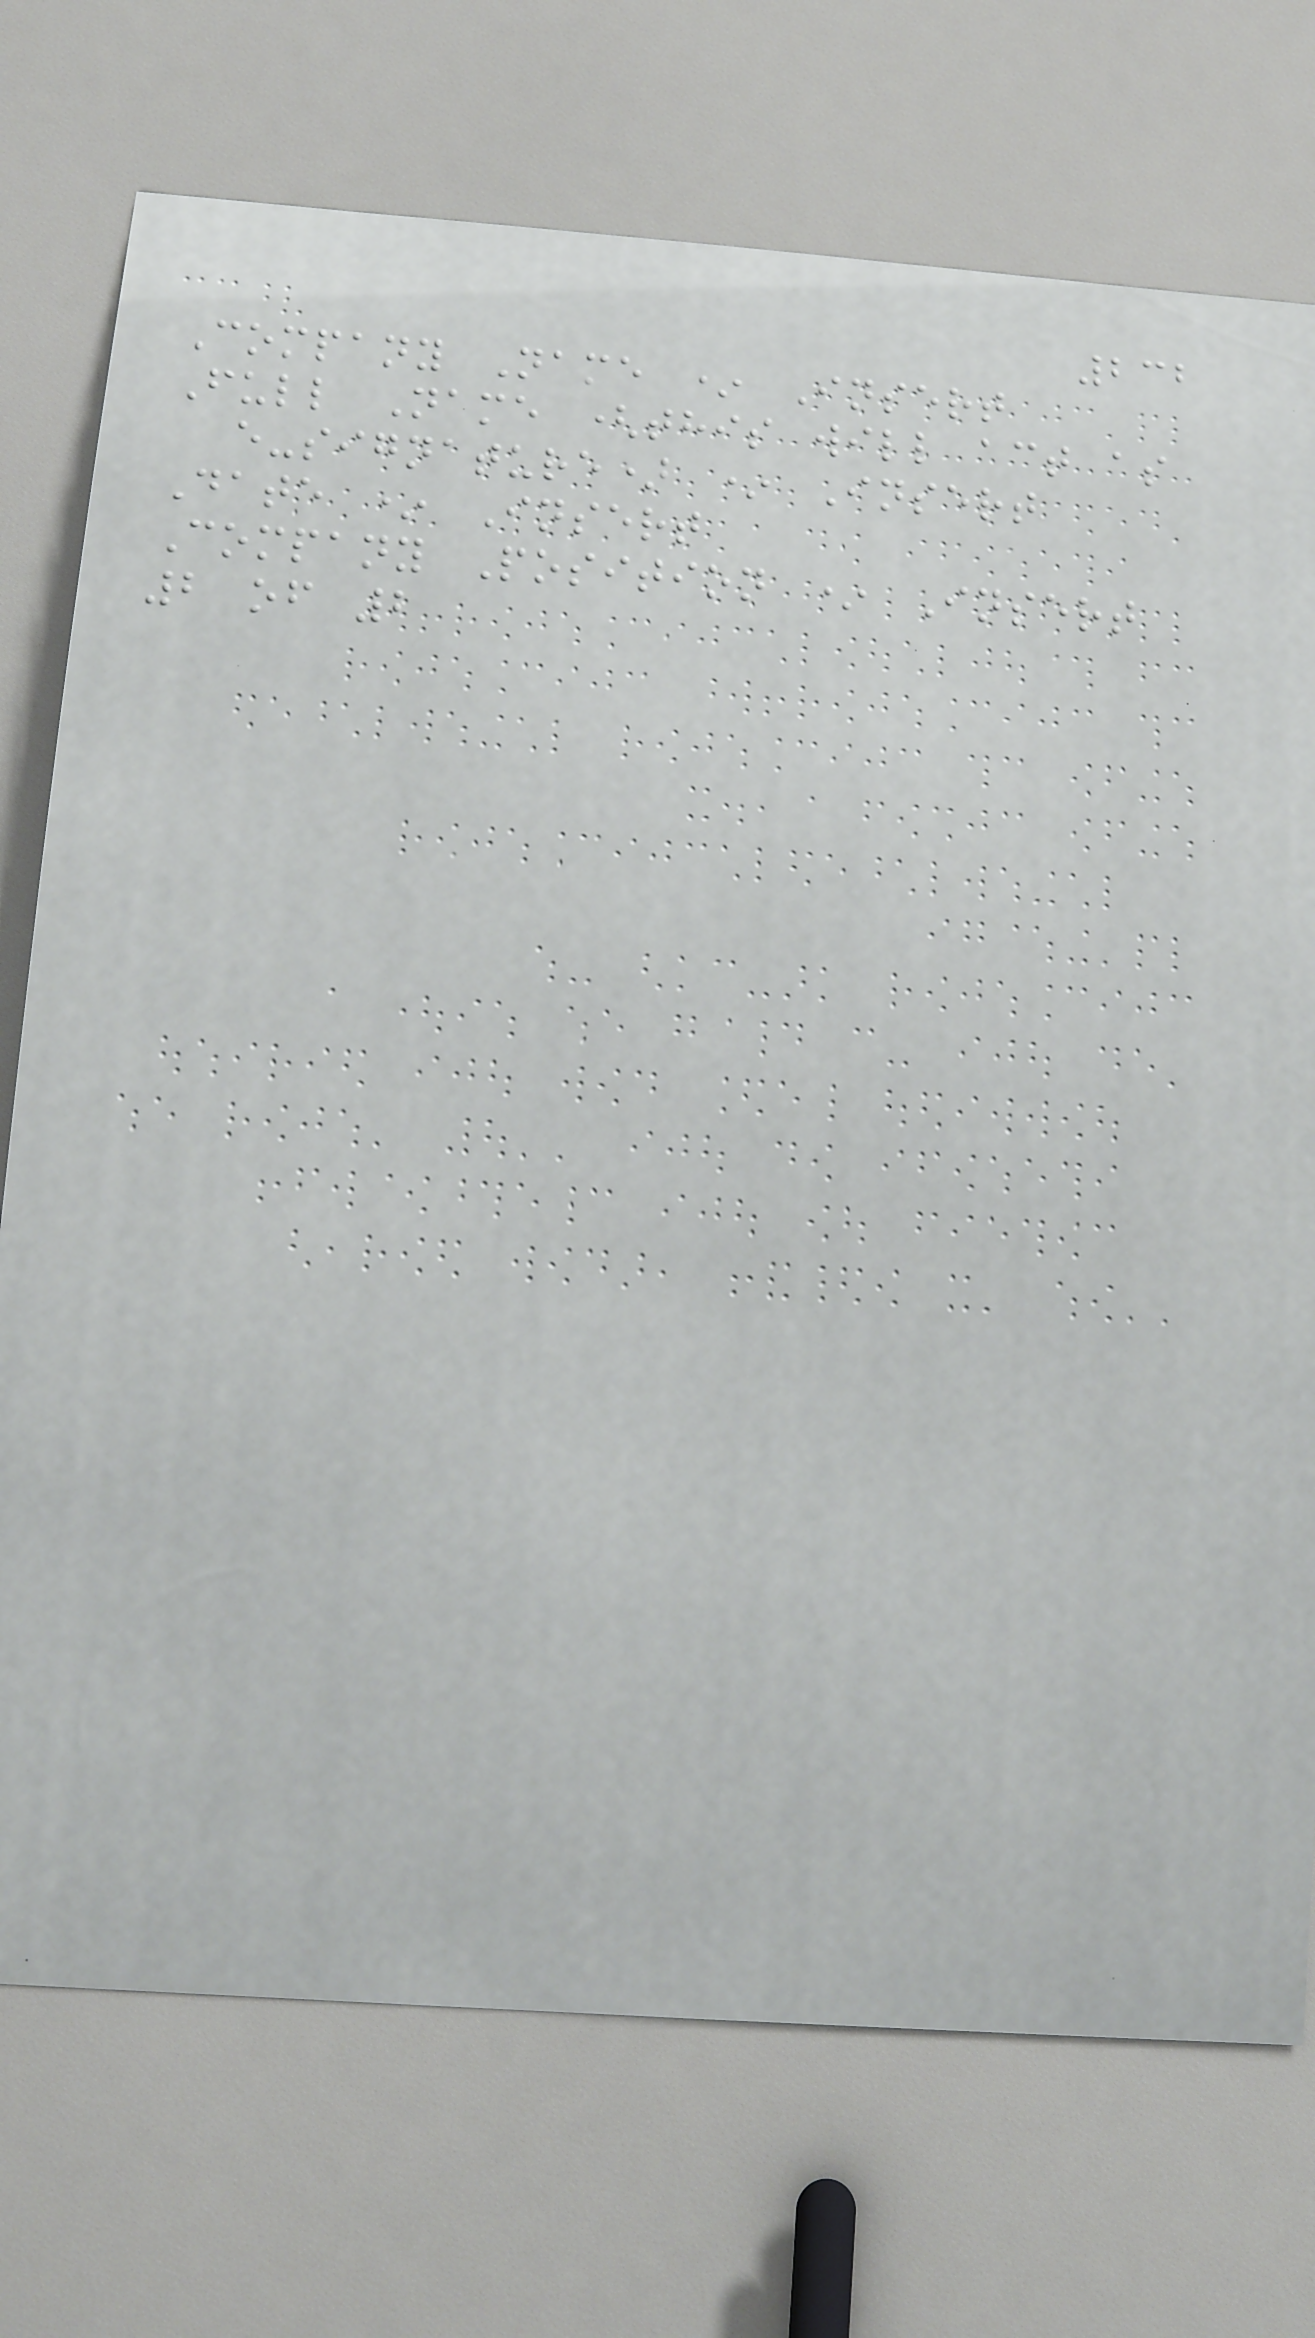232
Company Name * Insert
Full Name (this will act as
e-signature) * Insert
Date * Insert
Company Position * Insert
2 of 2
